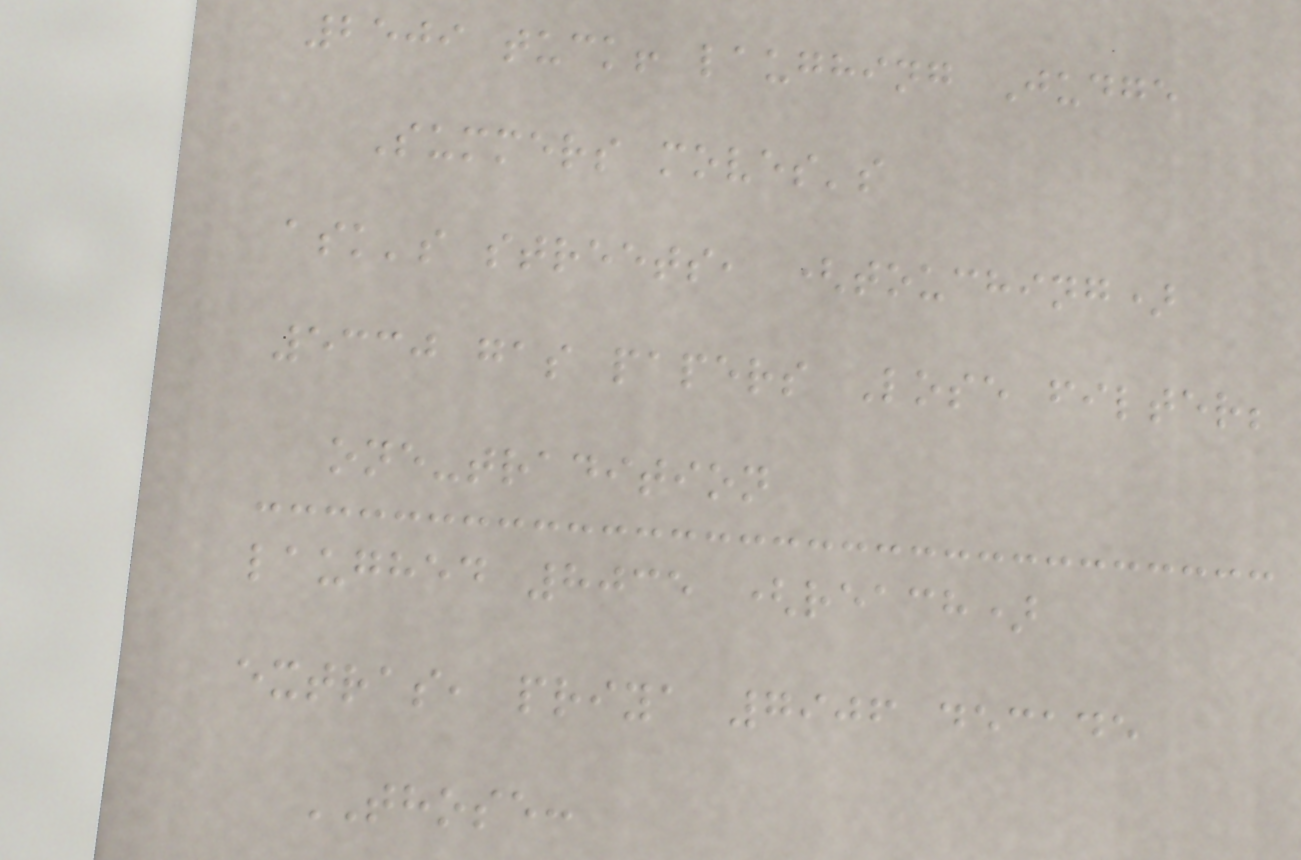2509 tuck! laughing Judge
Summers moves's
ask's streets, (touching)
5330 gas papers Lose filter;
one-tradition
laughed 8035 (reach)
extras, priya 7906 decade
THOSE:
